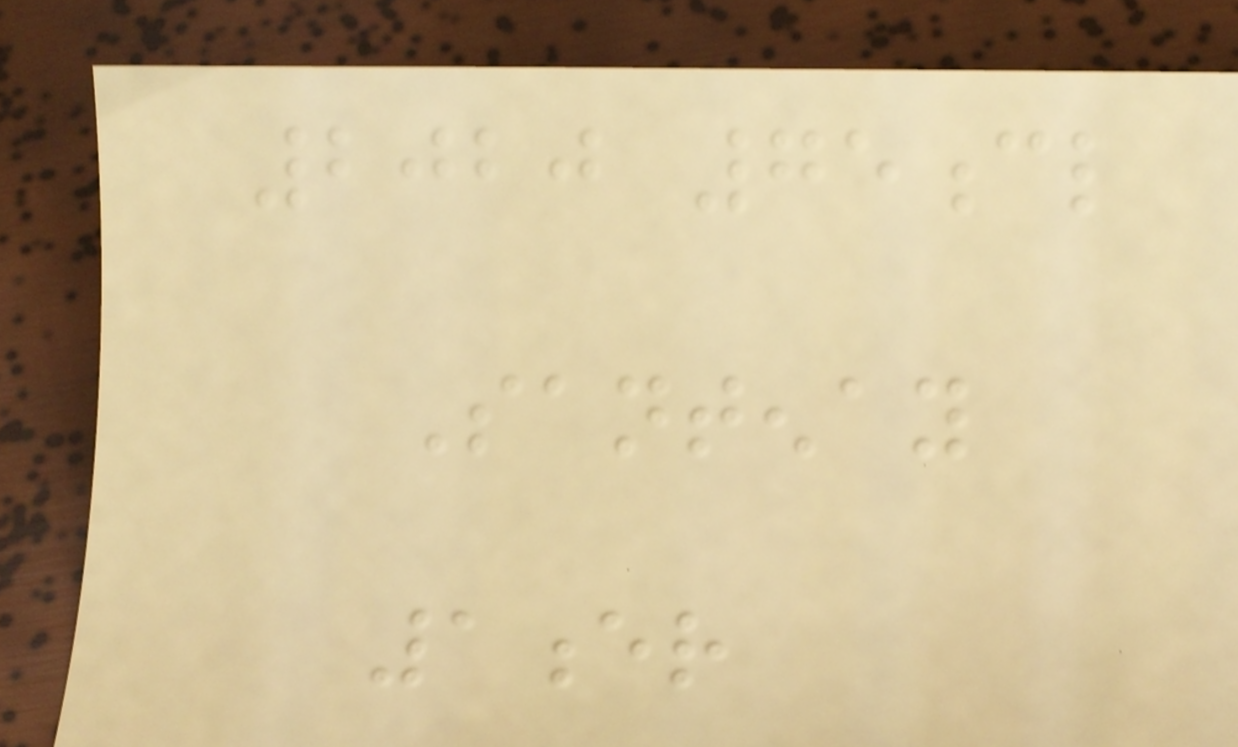2020 75cl
Santenay
1er
